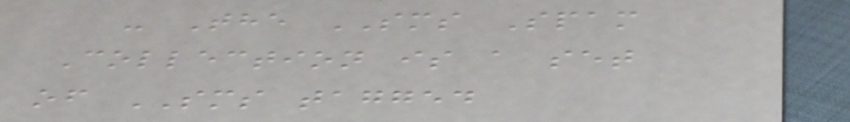- The SMS Spam
Collection is a set
of SMS tagged
